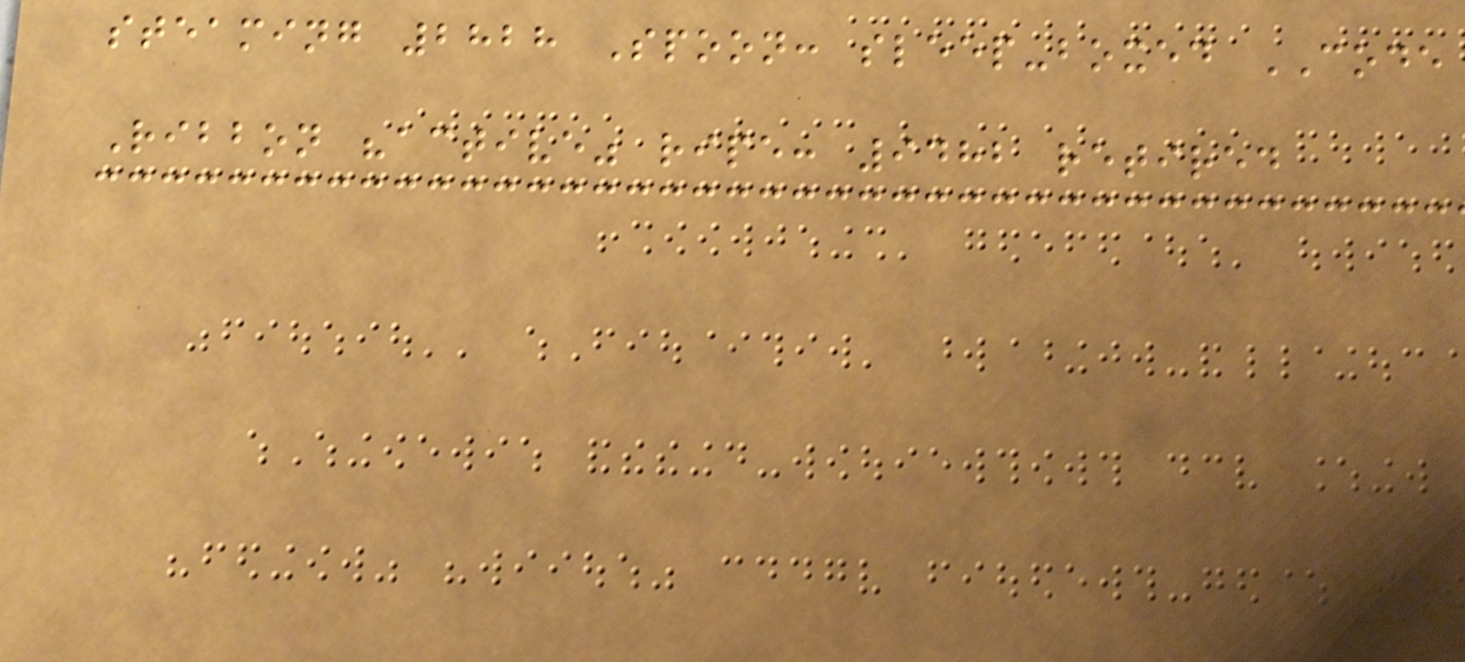steaming 2828 Spoon: sleep-boxed CODE
Ribbon "active" ripe: 9482 retired
